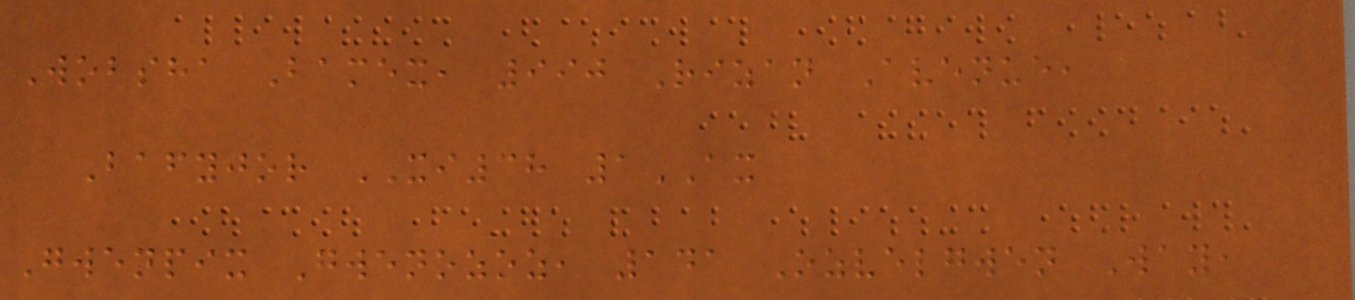Wobsha Bamex, 990 Rizan Avenue,
Bafyjor XI38 1AX
Gwenpix Gwenozoz, 141 Ozvelgwen Way,
